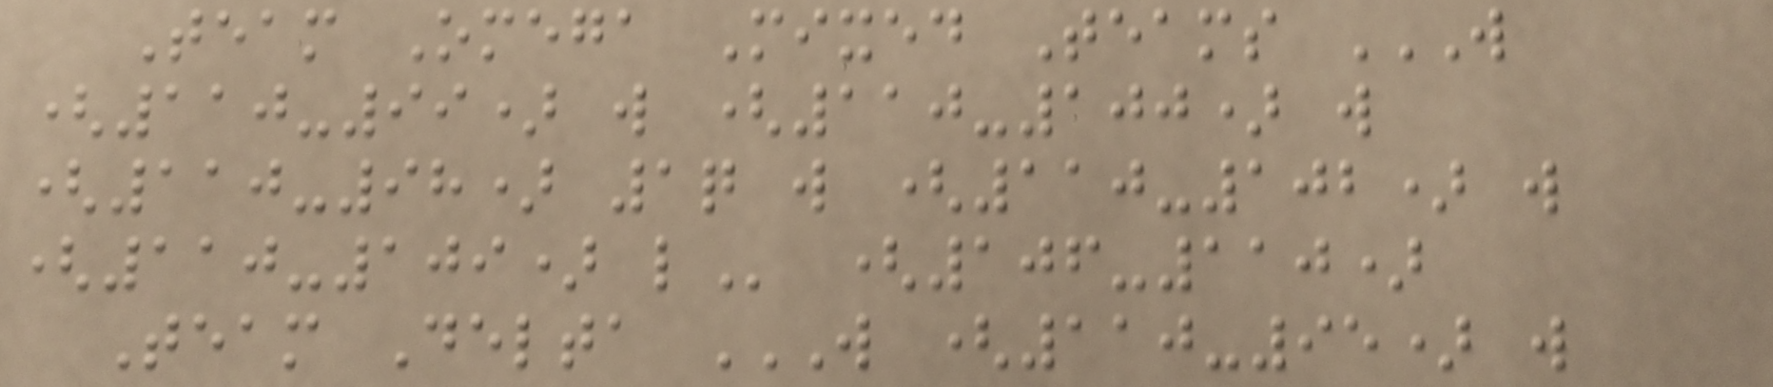Team Omega Mixed Teams W
(110-99) W (110-100) W
(110-98) 1Q W (110-102) W
(110-109) L (106-110)
Team Delta W (110-95) W
